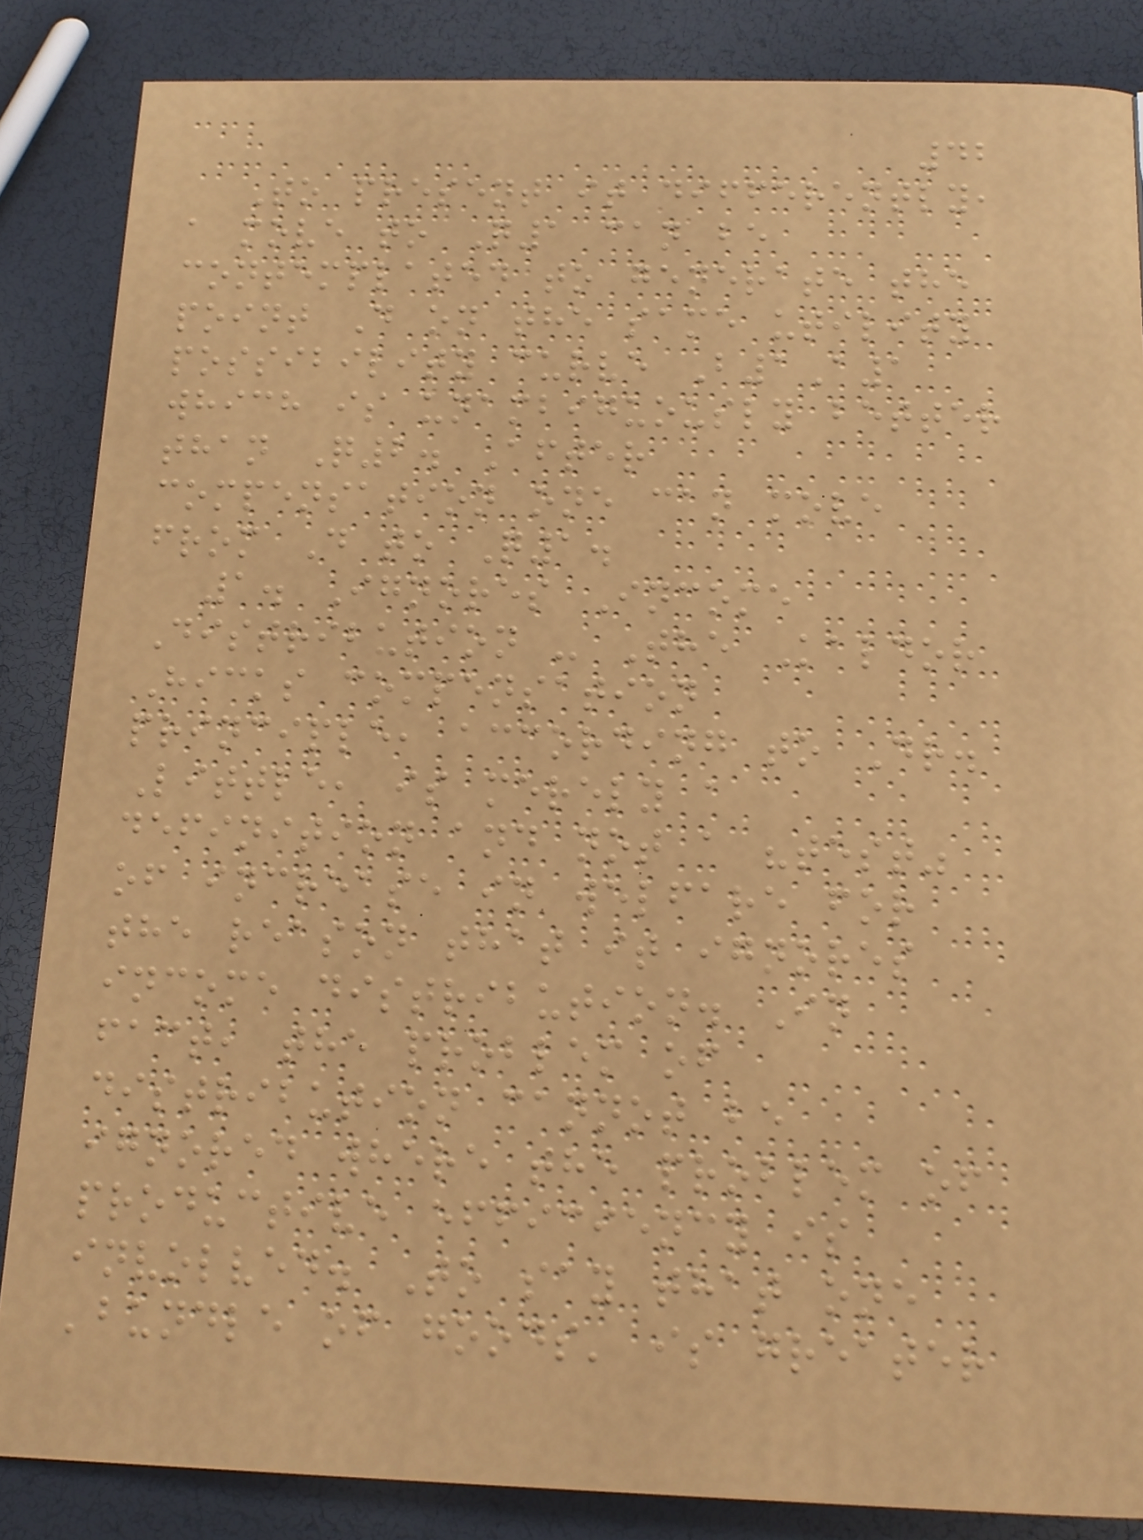42
To present it differently,
a move to Q1 can be
contemplated to generate the
point D on the same utility
possibility curve B1A1
which is unambiguously better
than Q2. After
compensation one can move
from D to Q1.
1. Ignores Income
Distribution - The Kaldor
Hicks compensation
principle, according to Dr.
Little, is merely a
definition and not a "test"
of increase in welfare for
the reason that it ignores
income distribution. In
fact, the problem of
distribution cannot be
ignored where the problem of
productive efficiency is
involved. To say that one
'bundle of goods' is greater
